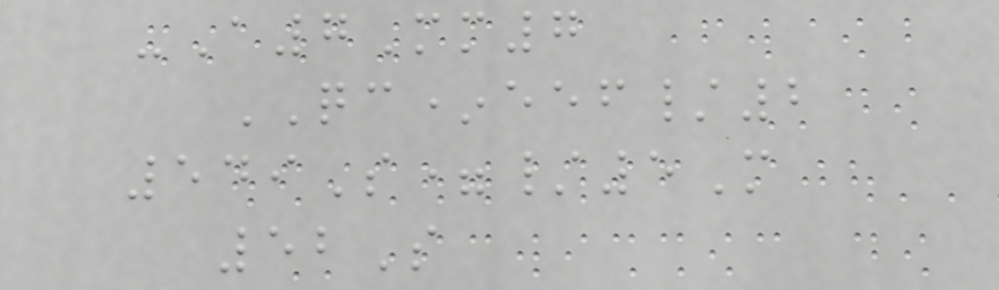-A7Mm7
QC*eef/2
549S=/5M
52S
